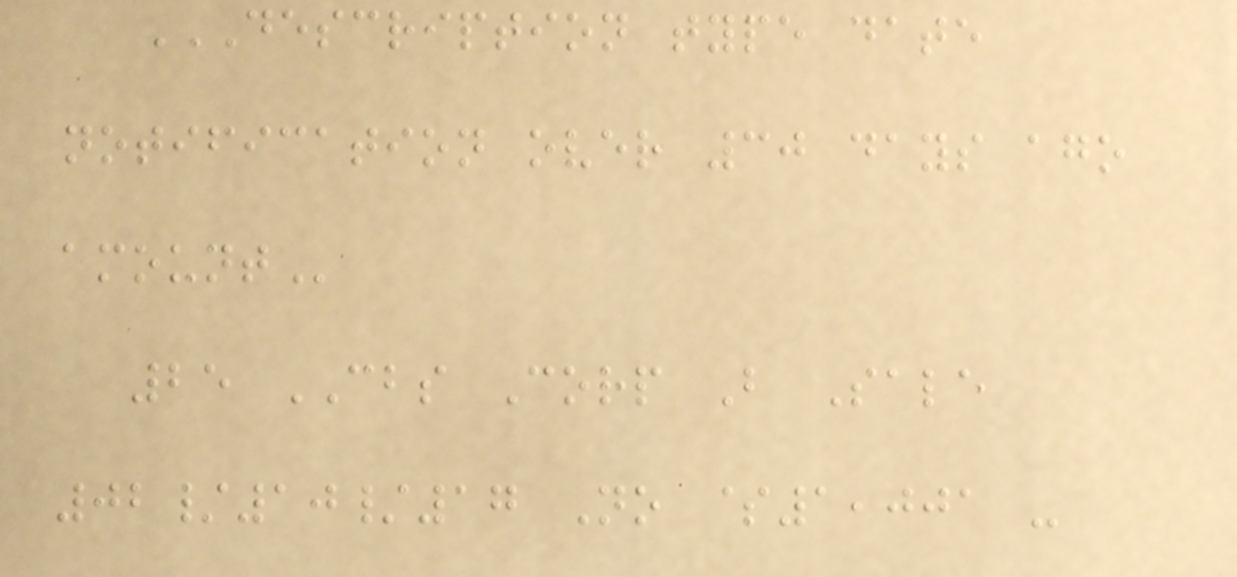DESCRIPTION TYPE DATE
NOTIFICATION OVER 30 DAYS AGO
AMOUNT
25 CBS Corp B Sale
02/10/17 No $1,001 -
